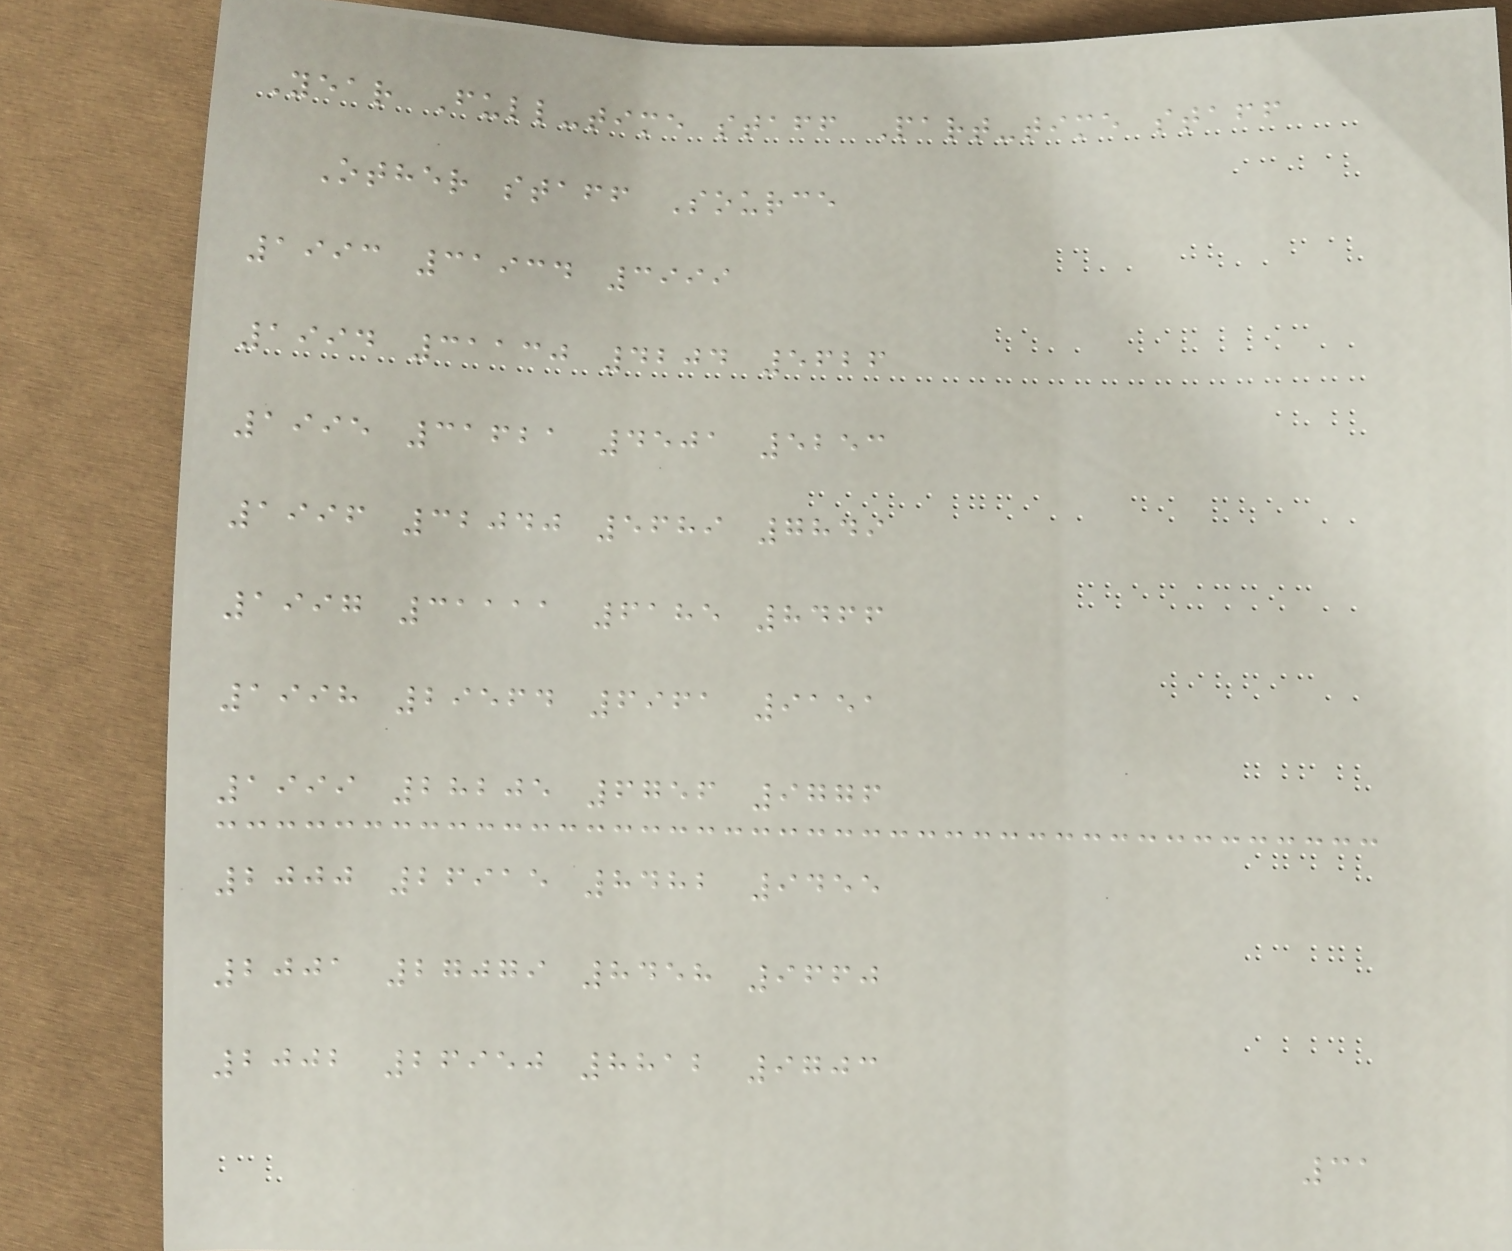Year Full-time staff Part-time staff
Other staff Source
1993 31934 3999
1994 31130 4204 5626
1995 31621 4501 5253
1996 32040 5689 7849
1997 31111 6185 8466
1998 29564 6961 9151
1999 28205 6756 9776
2000 26915 8482 9455
2001 27079 8458 9660
2002 26950 8812 9703
31
